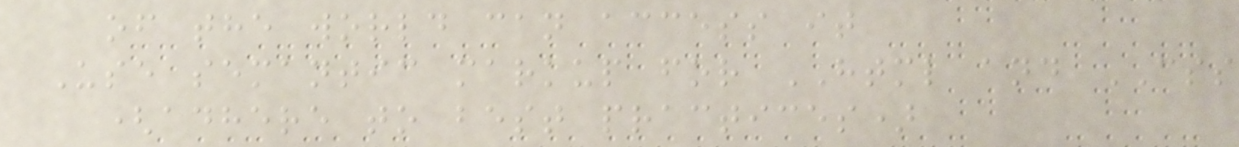of the world can access it
Use semantic markup for HTML and CSS
(adhere to best practices)
